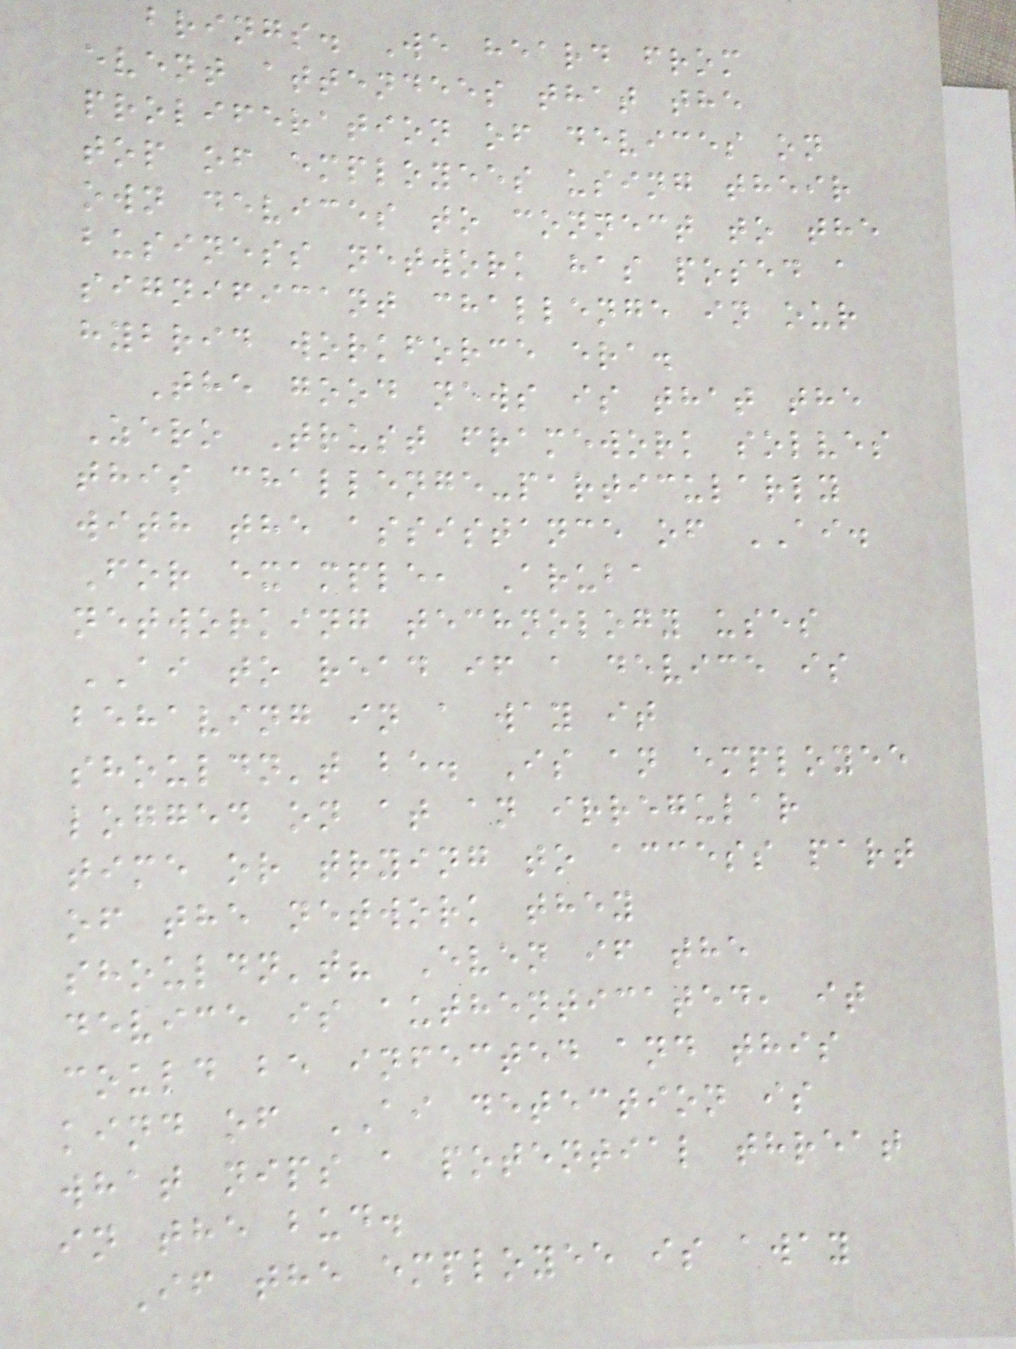brings. We heard from
event attendees that the
proliferation of devices on
top of employees using their
own devices to connect to the
business network has posed a
significant challenge in our
hybrid workforce era.
The good news is that the
Zero Trust framework solves
this challenge-particularly
with the assistance of AI.
For example, Aruba
networking technology uses
AI to read if a device is
behaving in a way it
shouldn't be. Is an employee
logged on at an irregular
time or trying to access part
of the network they
shouldn't? Even if the
device is authenticated, it
could be infected and this
kind of AI detection is
what nips a potential threat
in the bud.
If the employee is away
